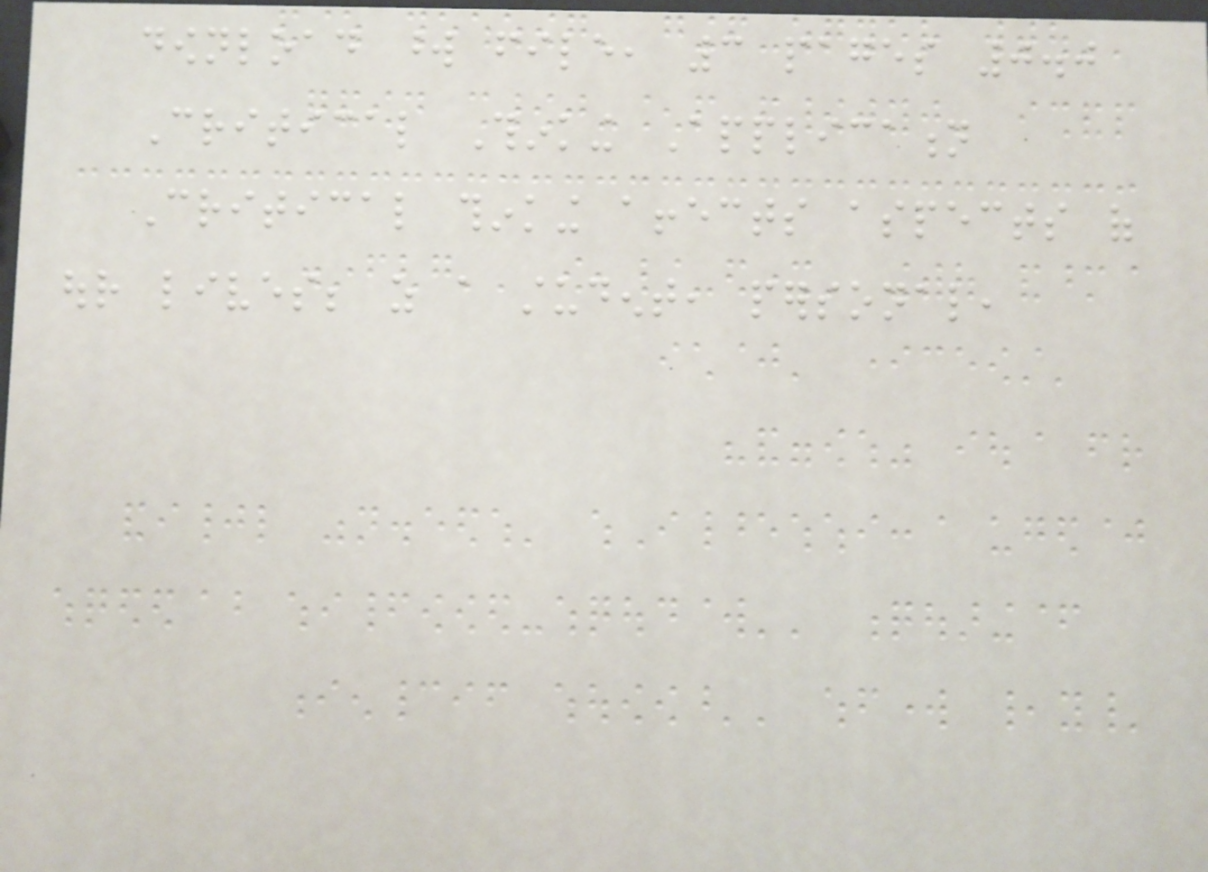download word file, 3 pages 0.0
Critical Thinking Application
Critical thinking affects aspects of
our lives; as a student, personal,
